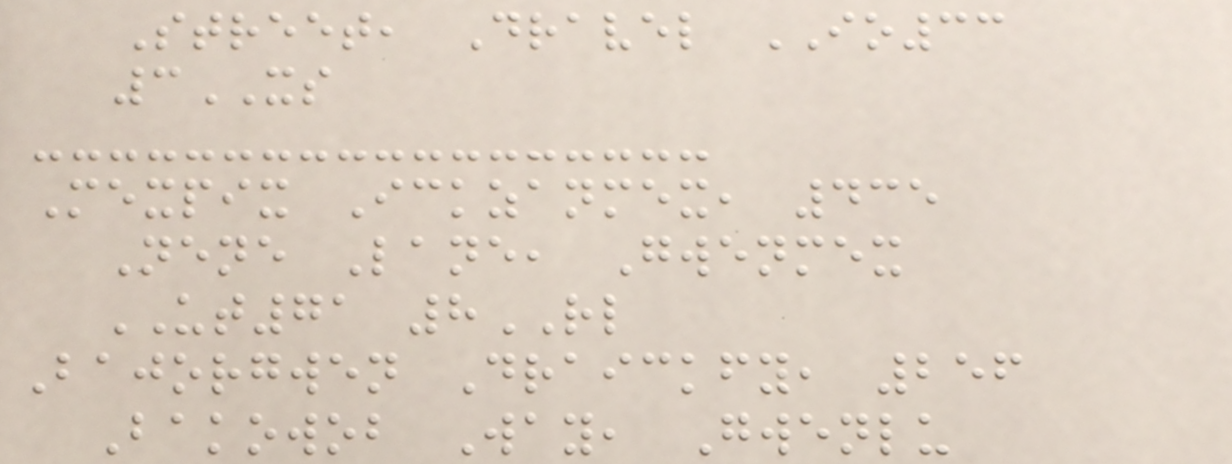Street, Dravel IO33
3XS
Mexpix Ickzanmex, 435
Nene Lane, Gwenmex
UT71 8RL
Bajorgwen Draickfy, 256
Bakowob Way, Gwenlu
